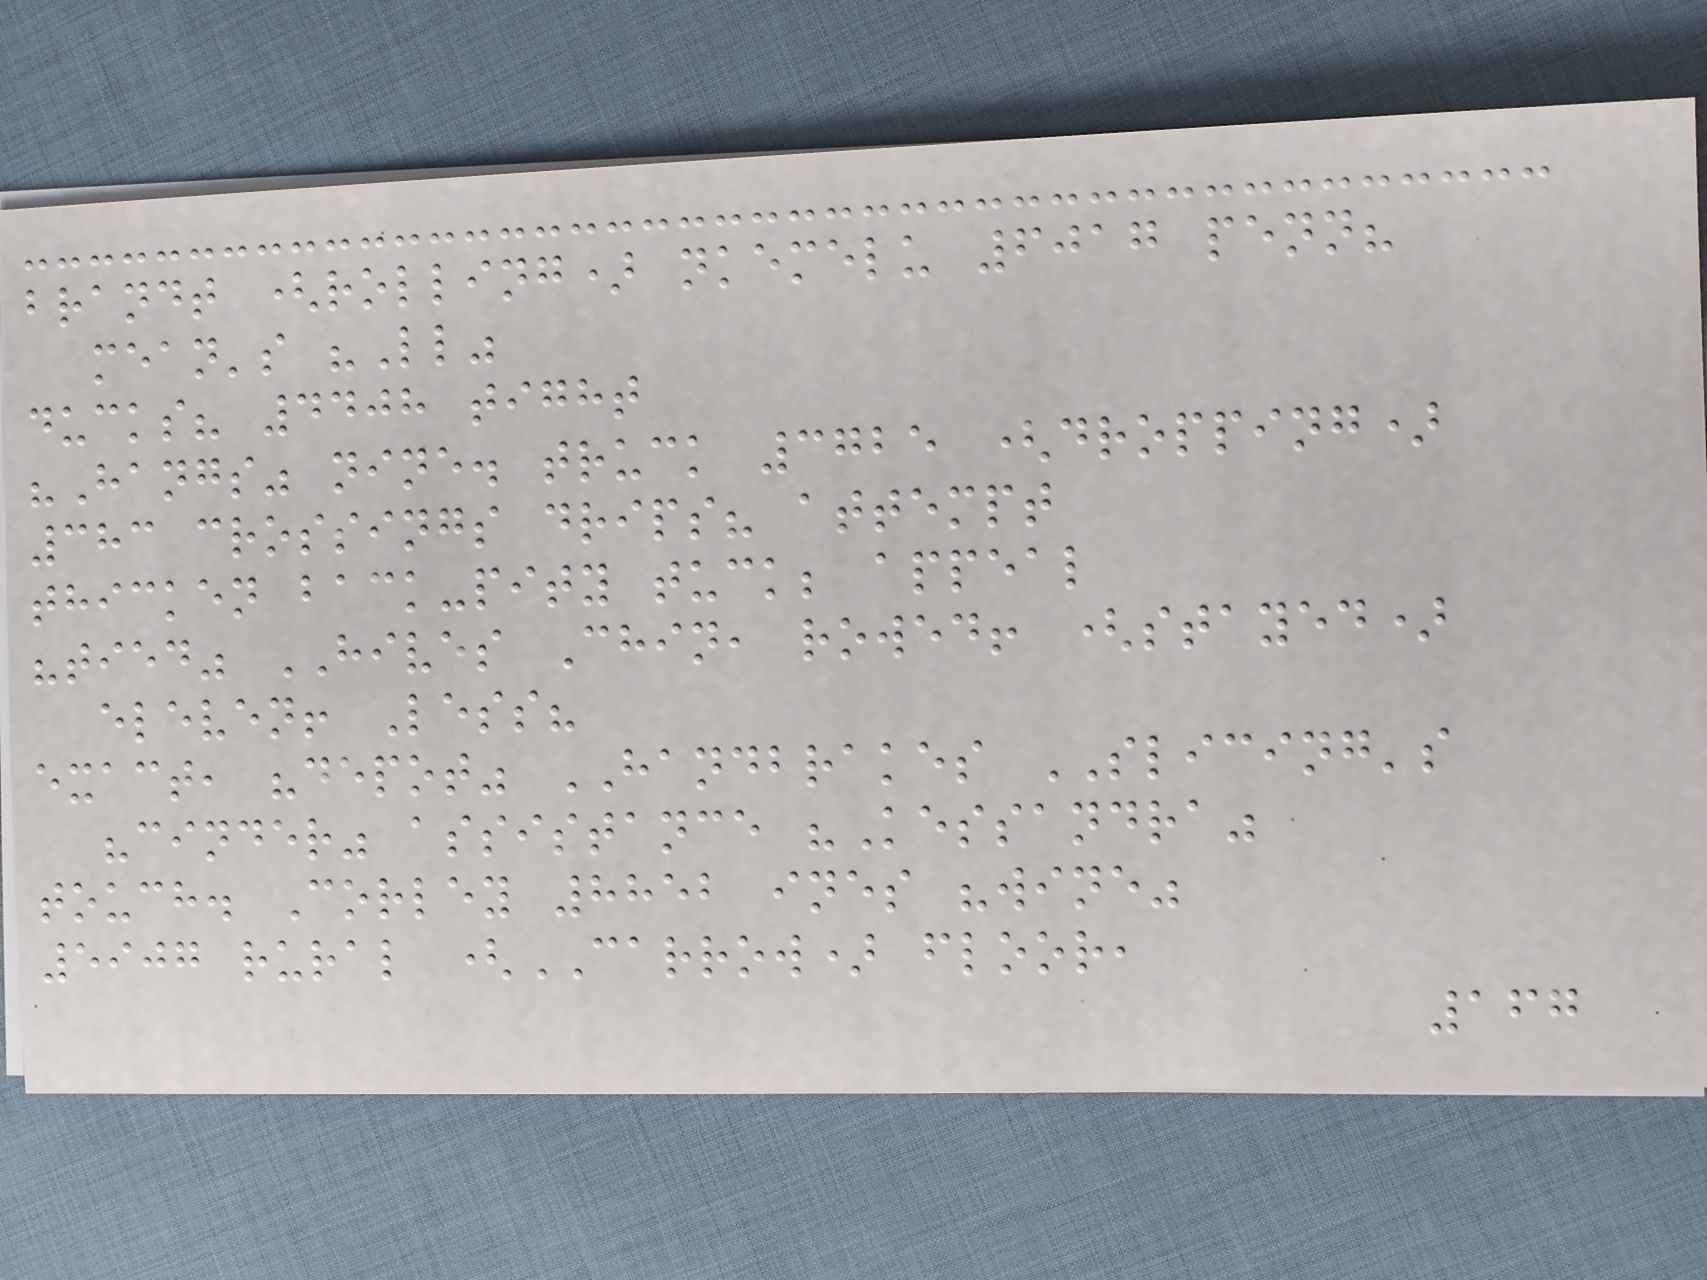brandt (rolling) nkemelu 6017 penn?
mean's "Ll"
ducks? 4408 tight
"Hangs" nine. truck 3725 (dropping)
383 crossings drips? attempt
thicken back-pity tuck; appeal
"tied" HIVES Chin, rowed! (stayed)
eleven! Less?
exact, "depot" HANDBRAKES SLICING's
"cinder" assistance "Kessandra"
touch. Corley 8852 ines "wine"
5907 rural (CARROW) floor,
167
